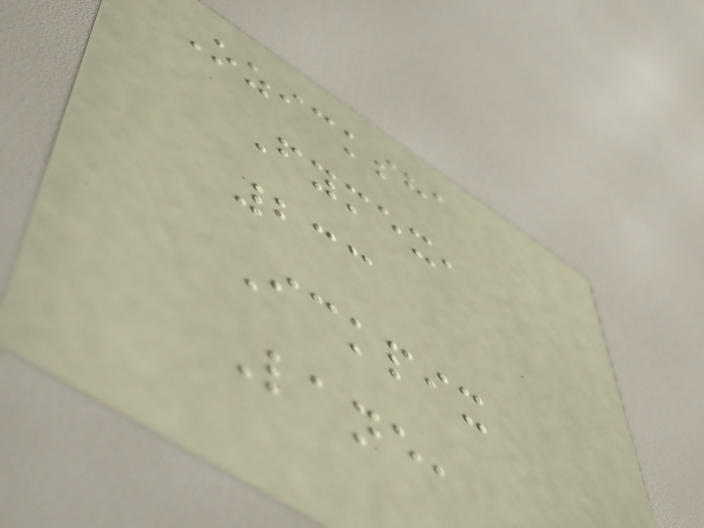Ozicksha
Fymex,
233
Ickpix
Lane,
